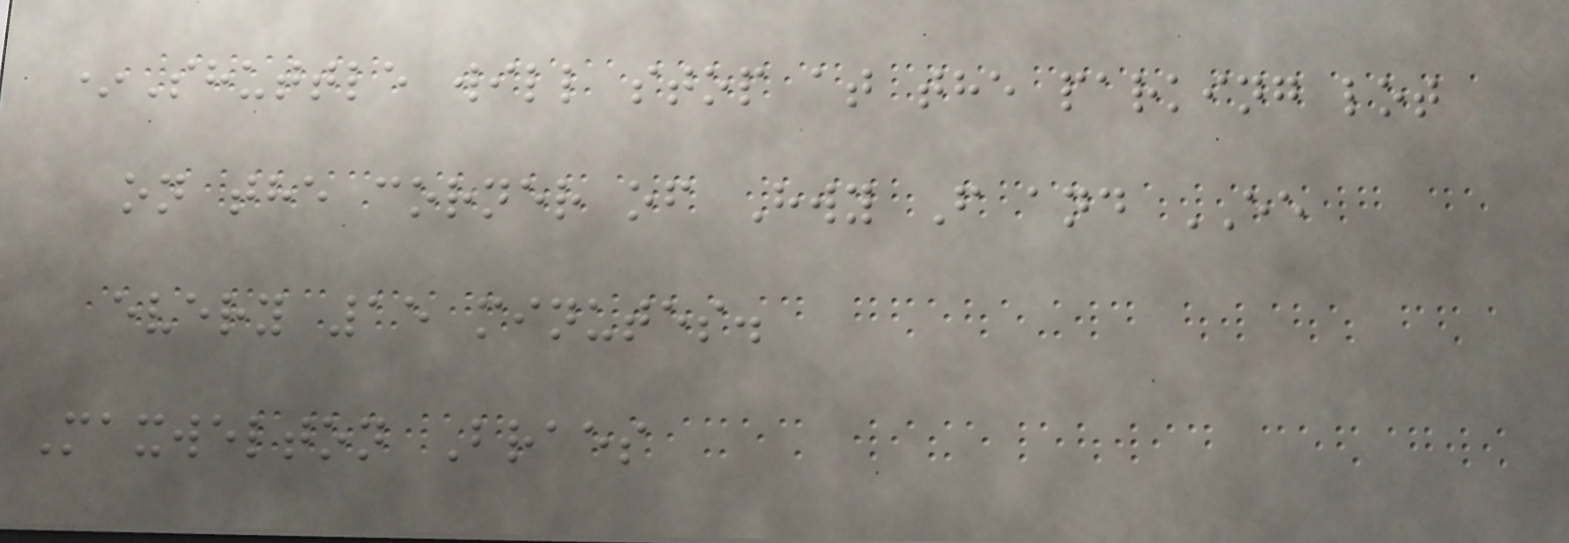*Shuttle will stop at the parking lot
on the corner of Hwy F and EE
every 15 minutes.
Maxwelton Braes
